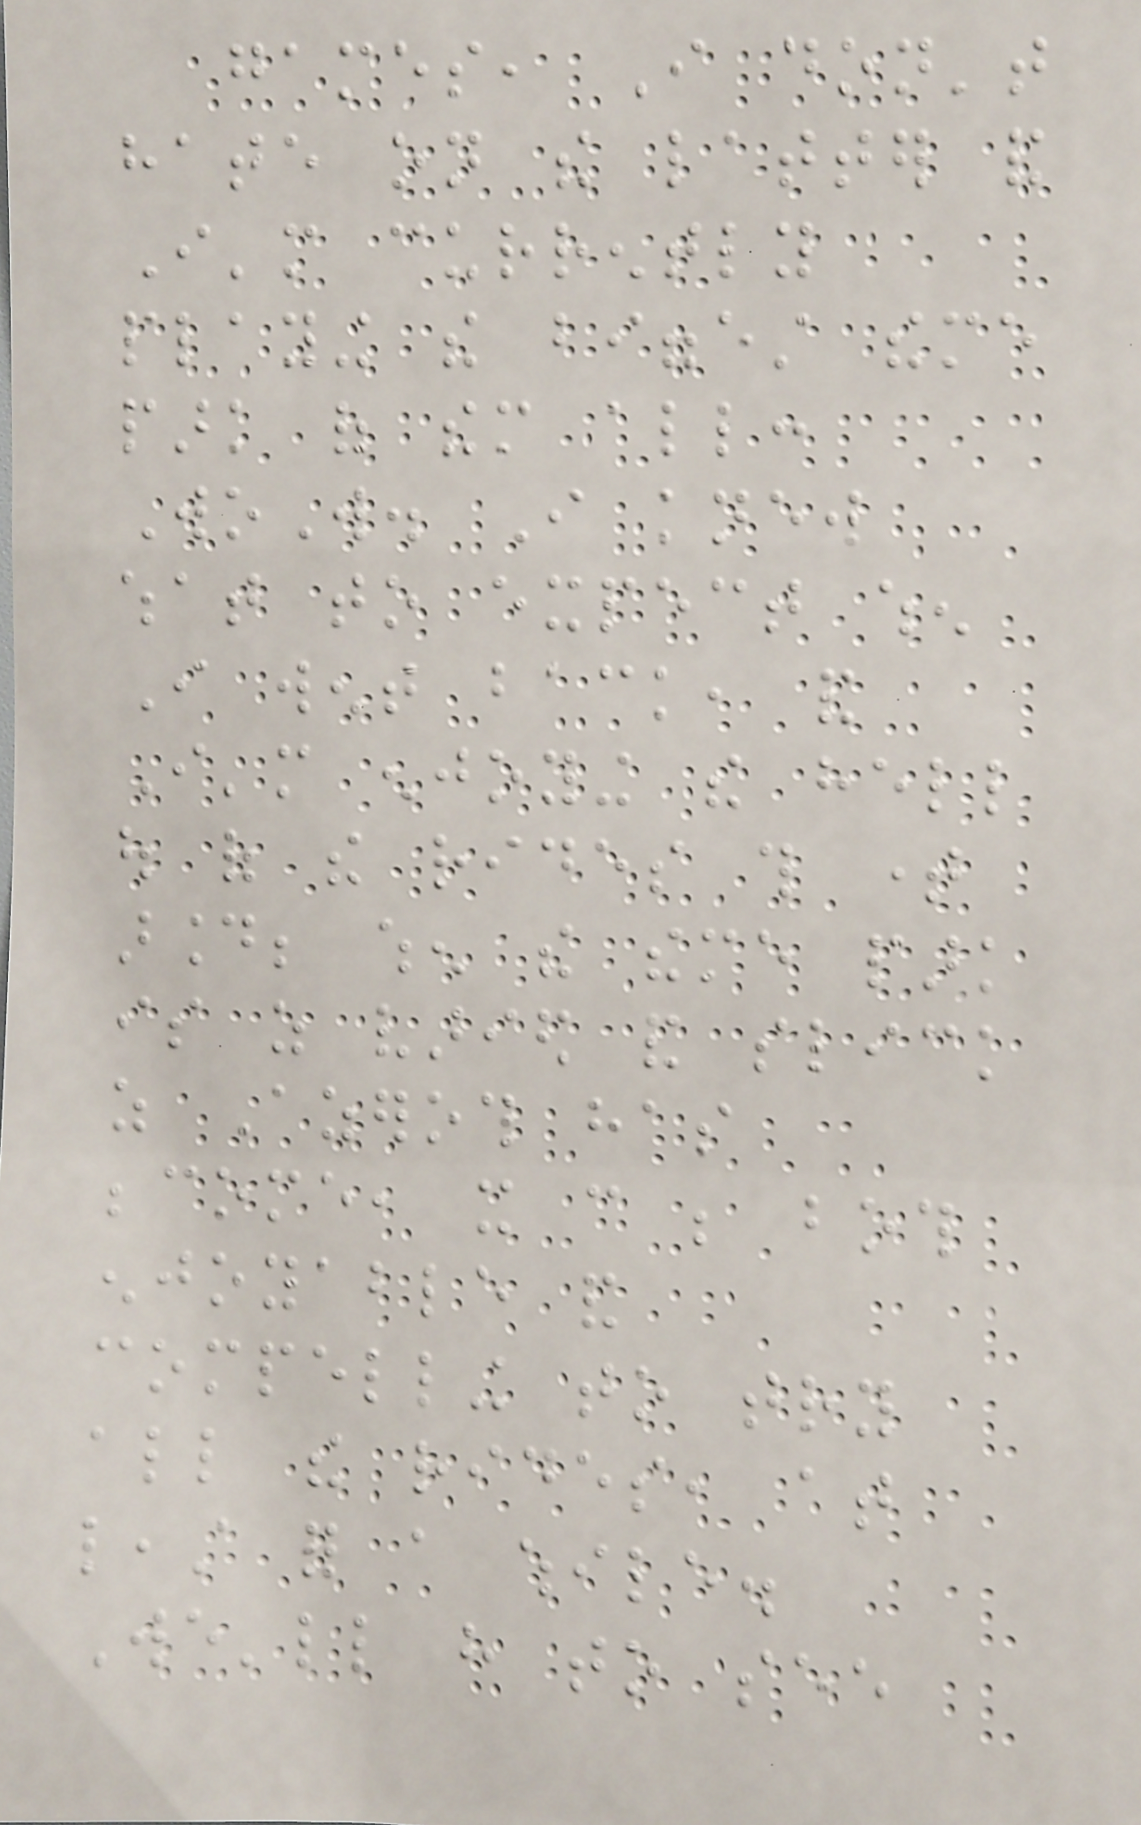games, I don't
hate on the latter and
I'm currently
playing the biggest theme
park of them all:
WoW. I knew
what to expect when
I went back, and
I'm enjoying the hell
out of the rides this time
around; when the theme park
is as varied and slick
as Azeroth has
become, it can be both
enjoyable and
compelling to try
all the rides, at
least for a while.
We'll have to see
